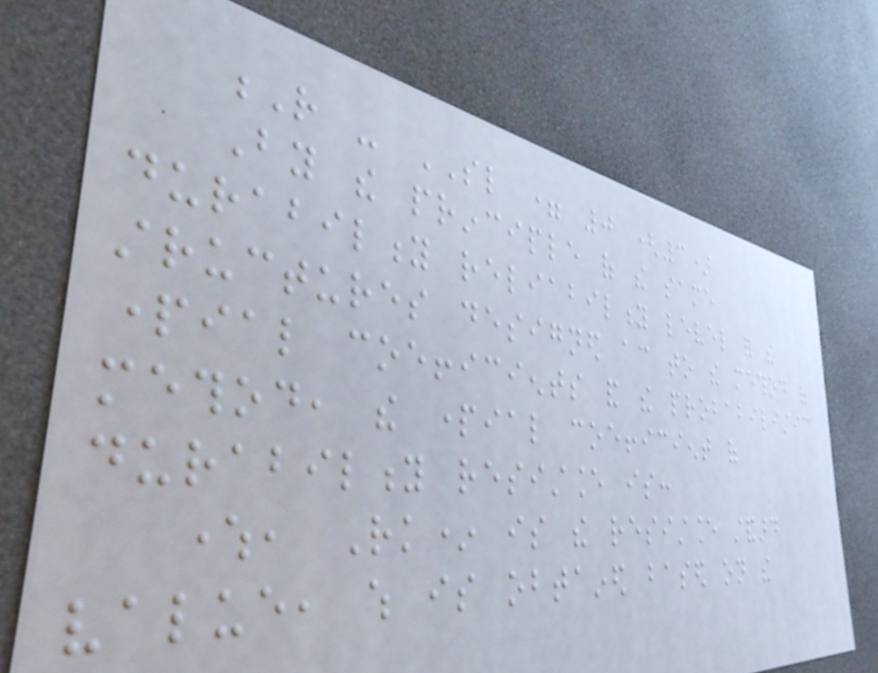R - SL = 0 (3)
By the principle of the same
durability reliability level for the
structures designed according to the method of
partial coefficients and the probabilistic
method, the partial coefficient of
durability resistance is:
where, Rk* is the resistance standard
value, which is obtained based on the
